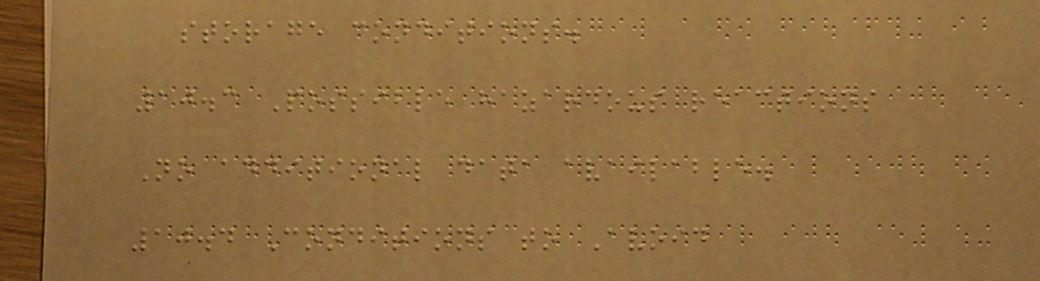storage conditions.
10.3 Possible hazardous reactions
No additional data available.
10.4 Conditions to Avoid
